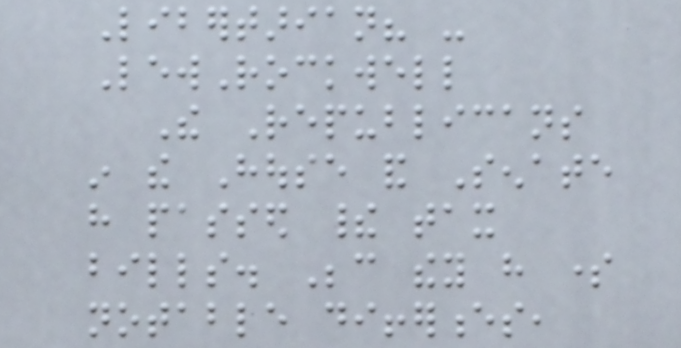Libertarian? -
LewRockwell
The Republicans
in the House and Senate
have passed their tax
bills. Because they have some
notable differences,
